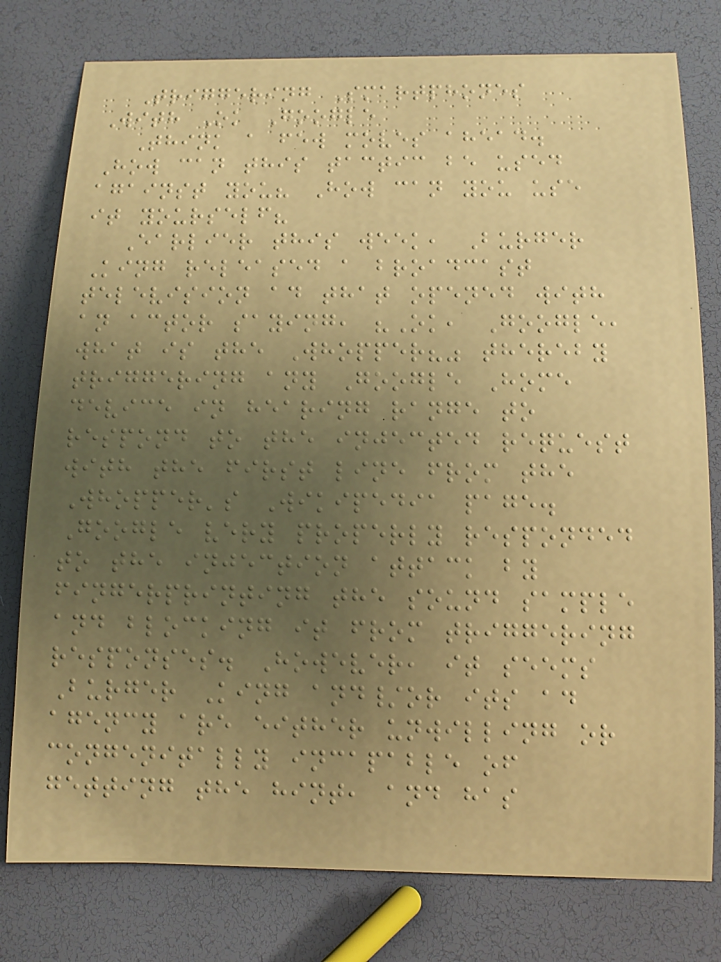Triggering Smartphones
With Ok Google
Think a few moves ahead.
How can this tactic be used
against you? How can you use
it yourself?
Earlier this week, Burger
King released a broadcast
television ad that opened with
an actor saying, "Ok, Google,
what is the Whopper?" thereby
triggering any Google Home
device in hearing range to
respond to the injected request
with the first line from the
Whopper's Wikipedia page.
Google very properly responded
to the injection attack by
fingerprinting the sound sample
and blocking it from triggering
responses. However, it seems
Burger King and/or its ad
agency are either unwilling or
congenitally incapable of
getting the hint, and has
